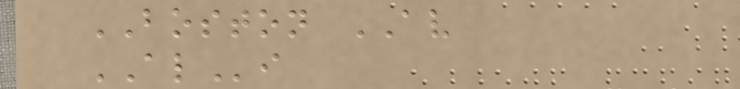BOSTON AV
ALi
